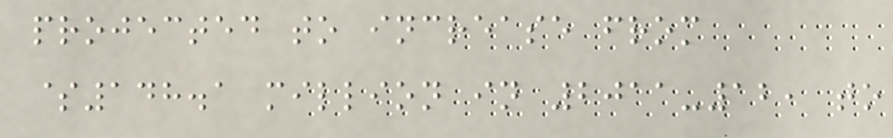projected to increase from
$148.1 million in 2011-12, to
